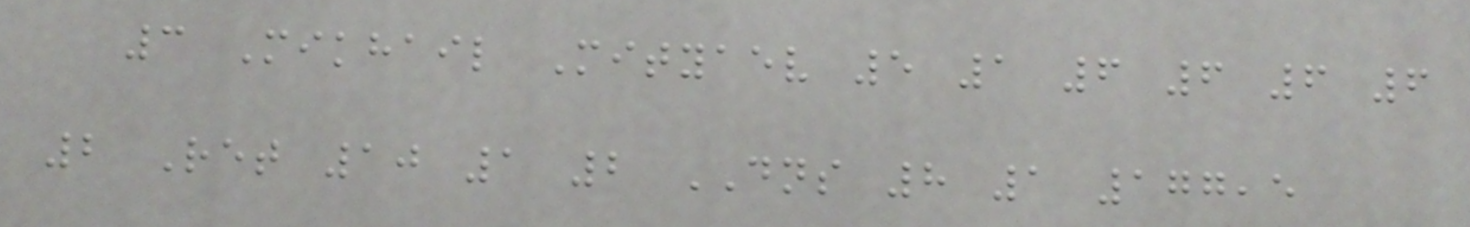3 Mikhail Mityaev 5 1 6 6 6 6
2 Ret 10 1 2 DNS 8 1 177,5
